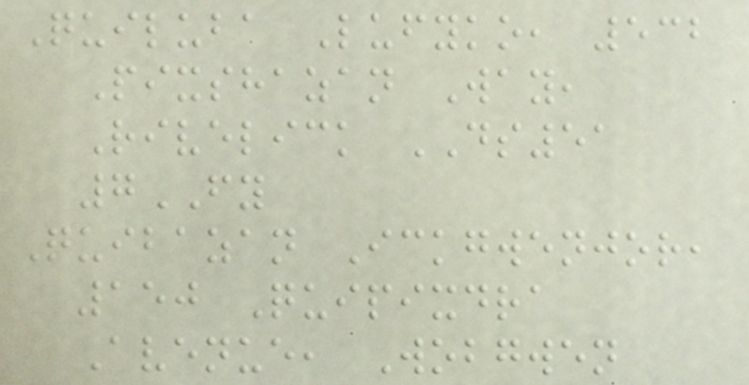Quiluba Lufyko, 532
Pixshazan Way,
Rivelick DS51
7FY
Quibazan Ickgwenjor,
150 Quipixdra
Avenue, Wobgwen
